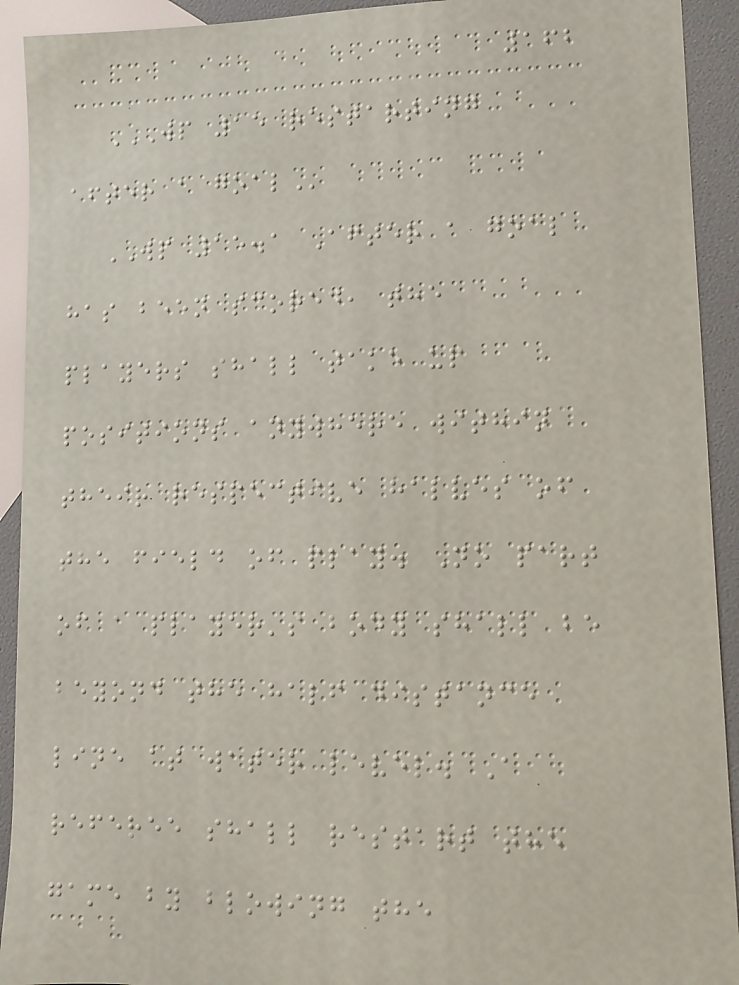162
WP 15 RESTARTING
AFTER A GOAL
WP 15.1 After a goal
has been scored, the
players shall take up
positions anywhere within
their respective halves of
the field of play. No part
of a player's body shall be
beyond the half distance
line at water level. A
referee shall restart the
game by blowing the
